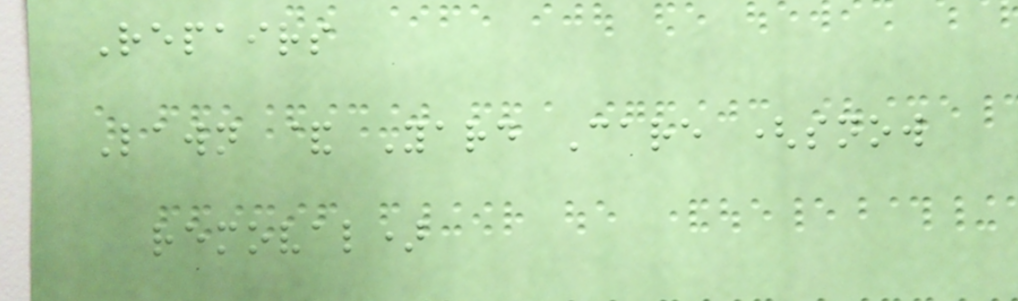Repairs
Lawn & Yard Care (snow
removal)
